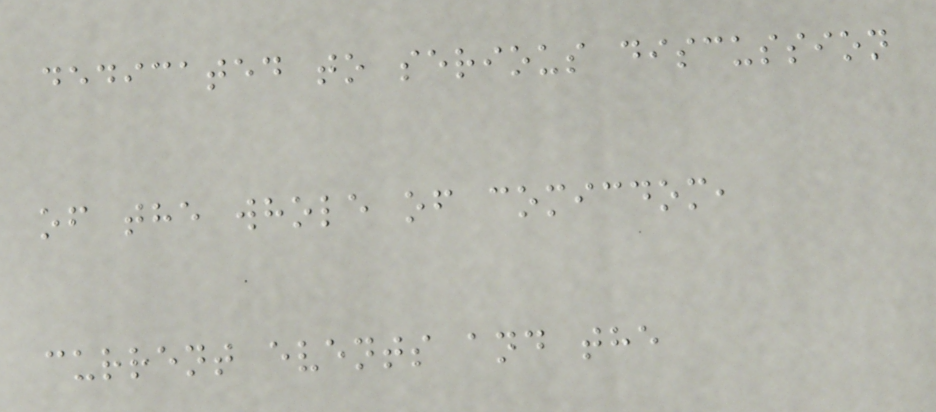dedicated to serious discussion
of the whole of comicdom,
current events and the
